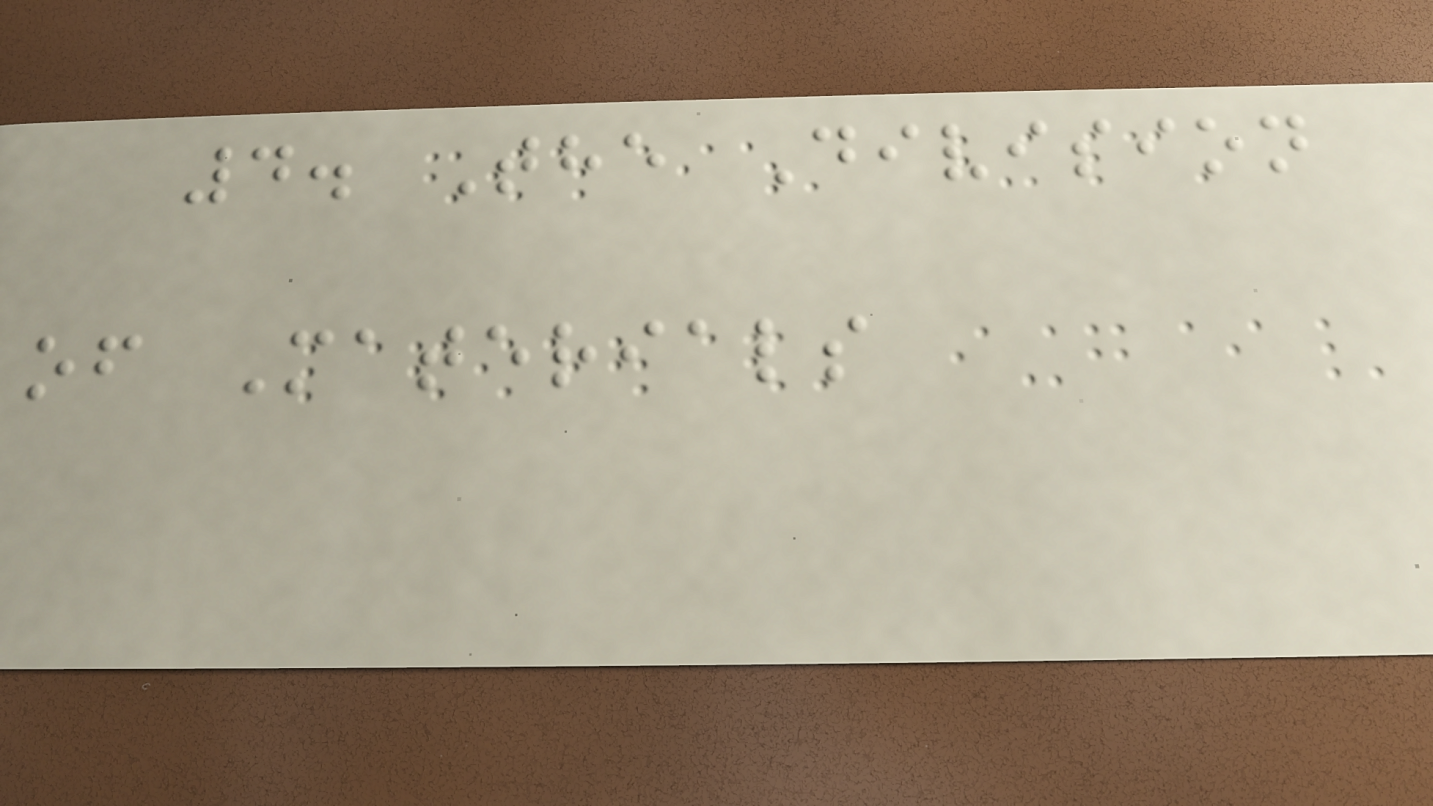4. The Division
of Materials
